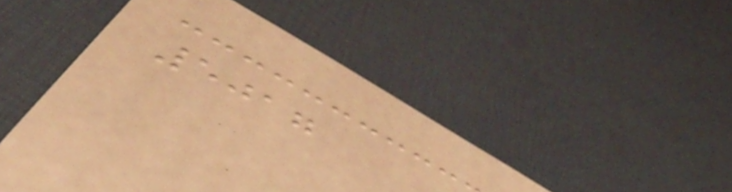5017
